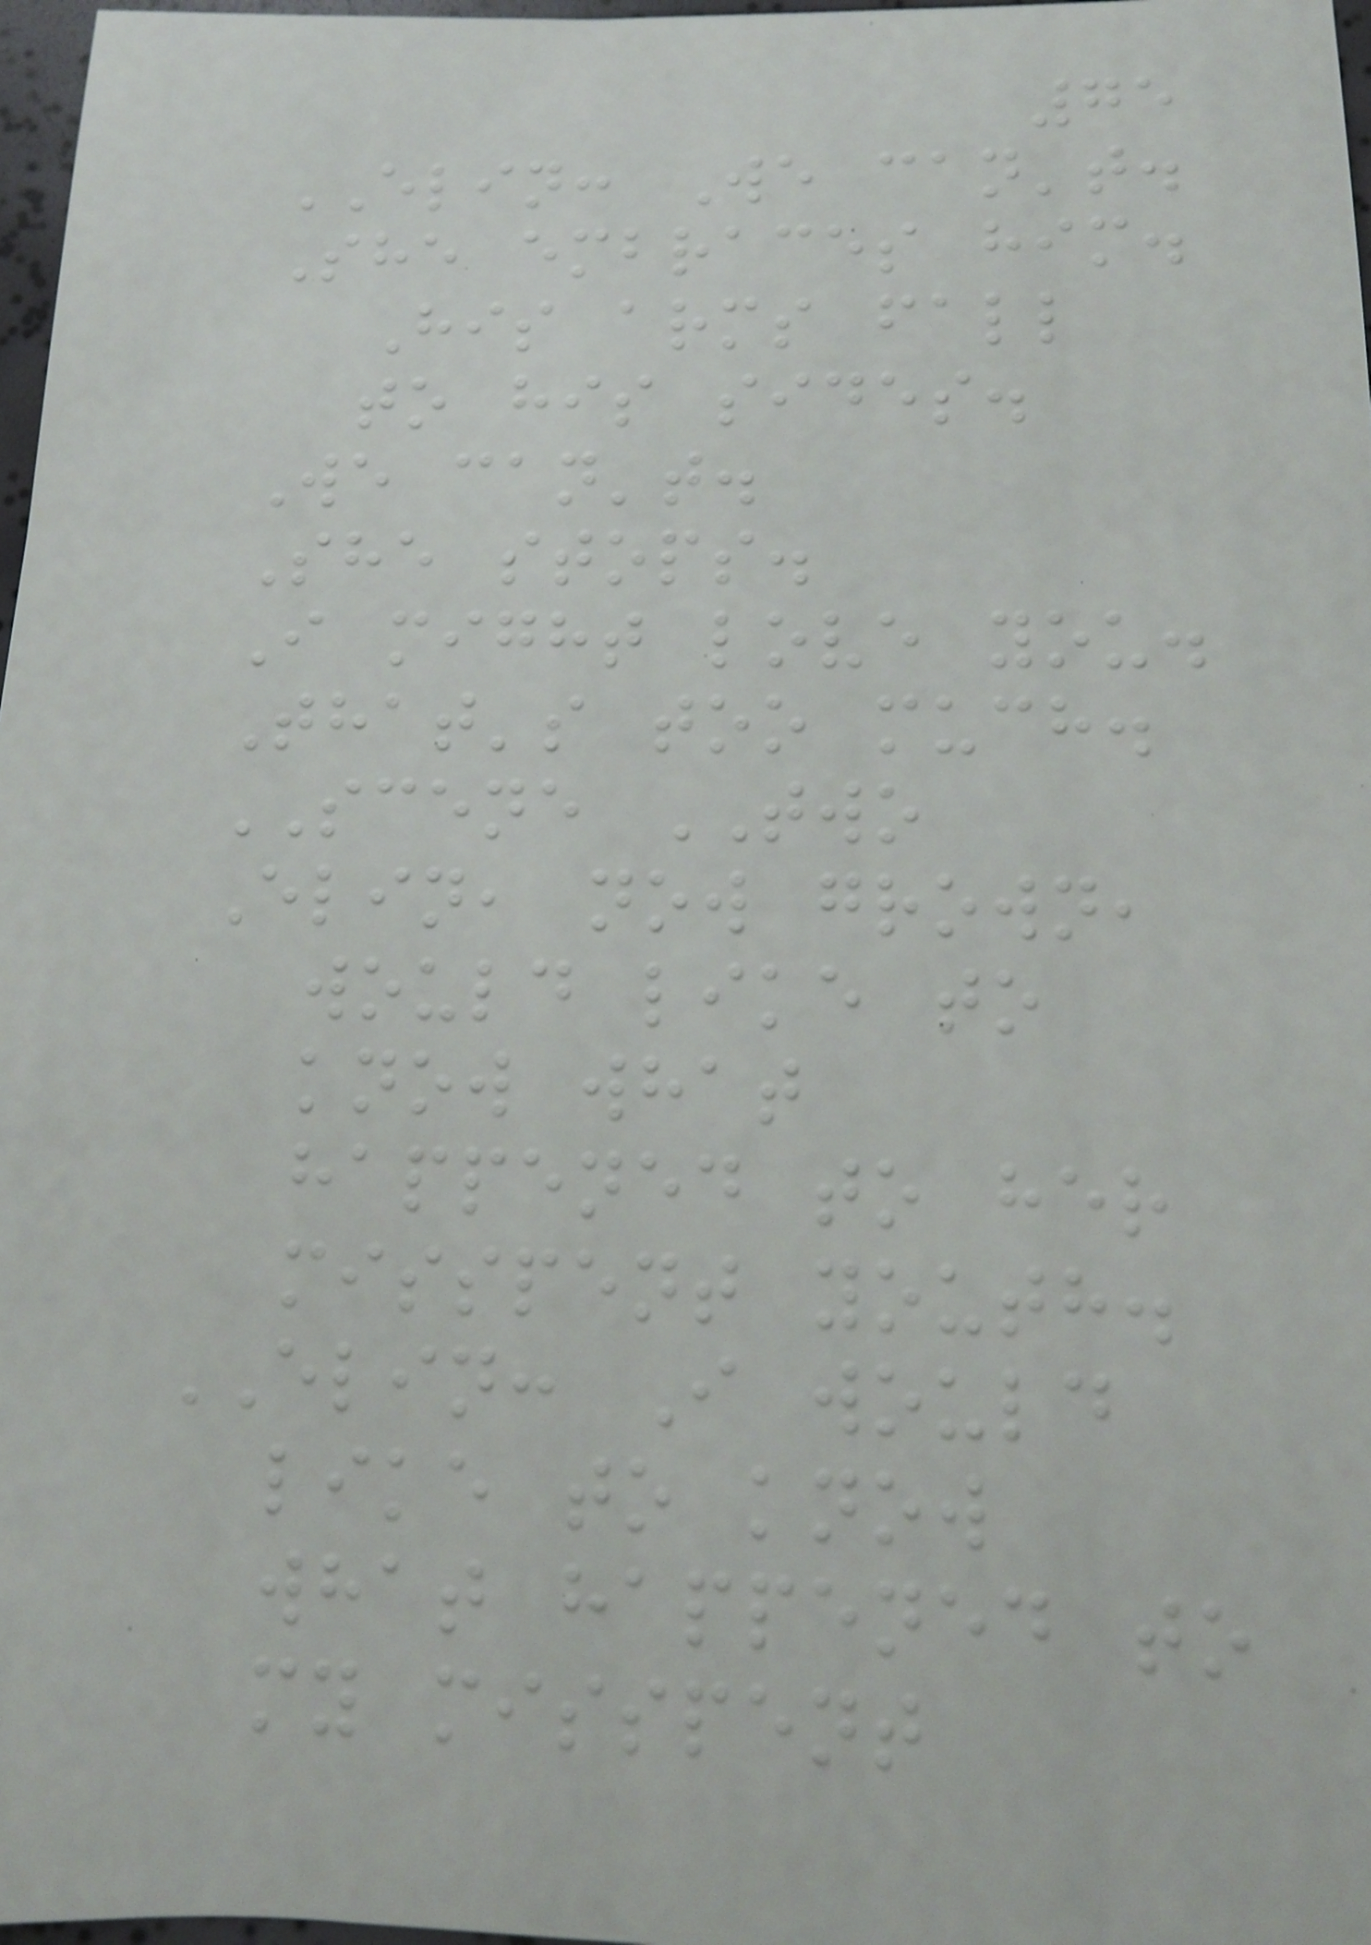75
ELIN: We can't.
She embraces him.
His arms fall
to his sides.
We can't.
She stops.
I might love you.
That's too much.
SCENE TWO
Elin, now grown,
would like to
know what
happened to her
misspent youth.
ELIN: I would
like to know
what happened to
my misspent
